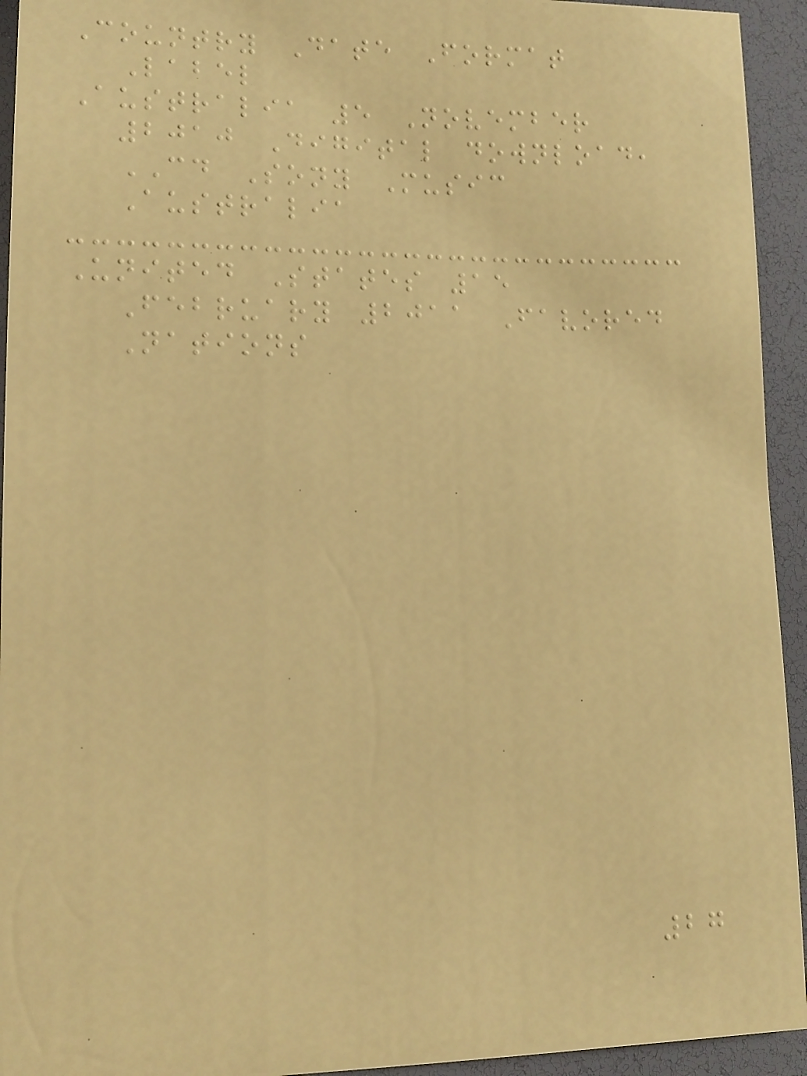Country Date Format
Label
Australia 5 November
2010 Digital download,
CD Sony Music
Australia
United States 15
February 2011 Favored
Nations
27
